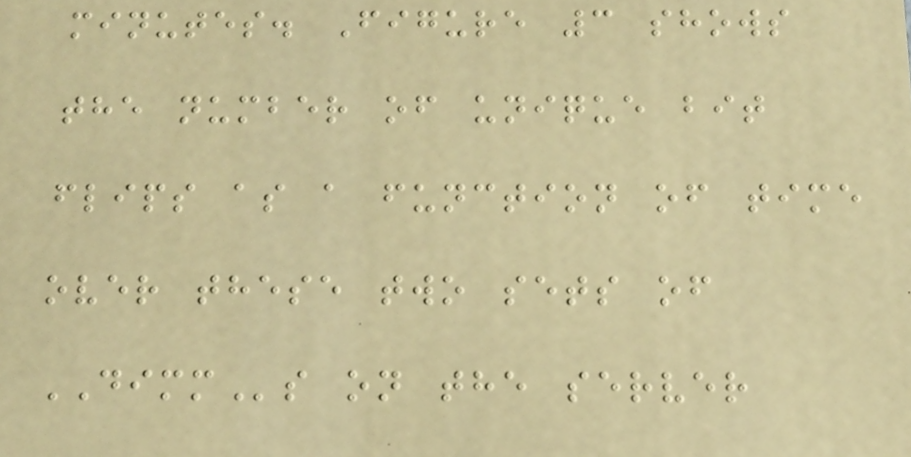minutes. Figure 3 shows
the number of unique bit
flips as a function of time
over these two sets of
DIMMs on the server
